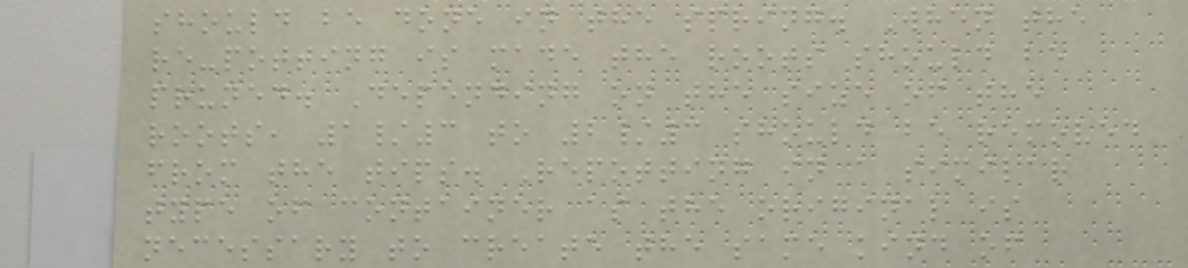should be done in the spring. When the
re-potting is made the roots should be
pruned. Depending on the size of the
roots, 1/3 to 2/3 should be removed
from the tips. Repotting in a similar
type of container as the original is
necessary to create the same kind of
